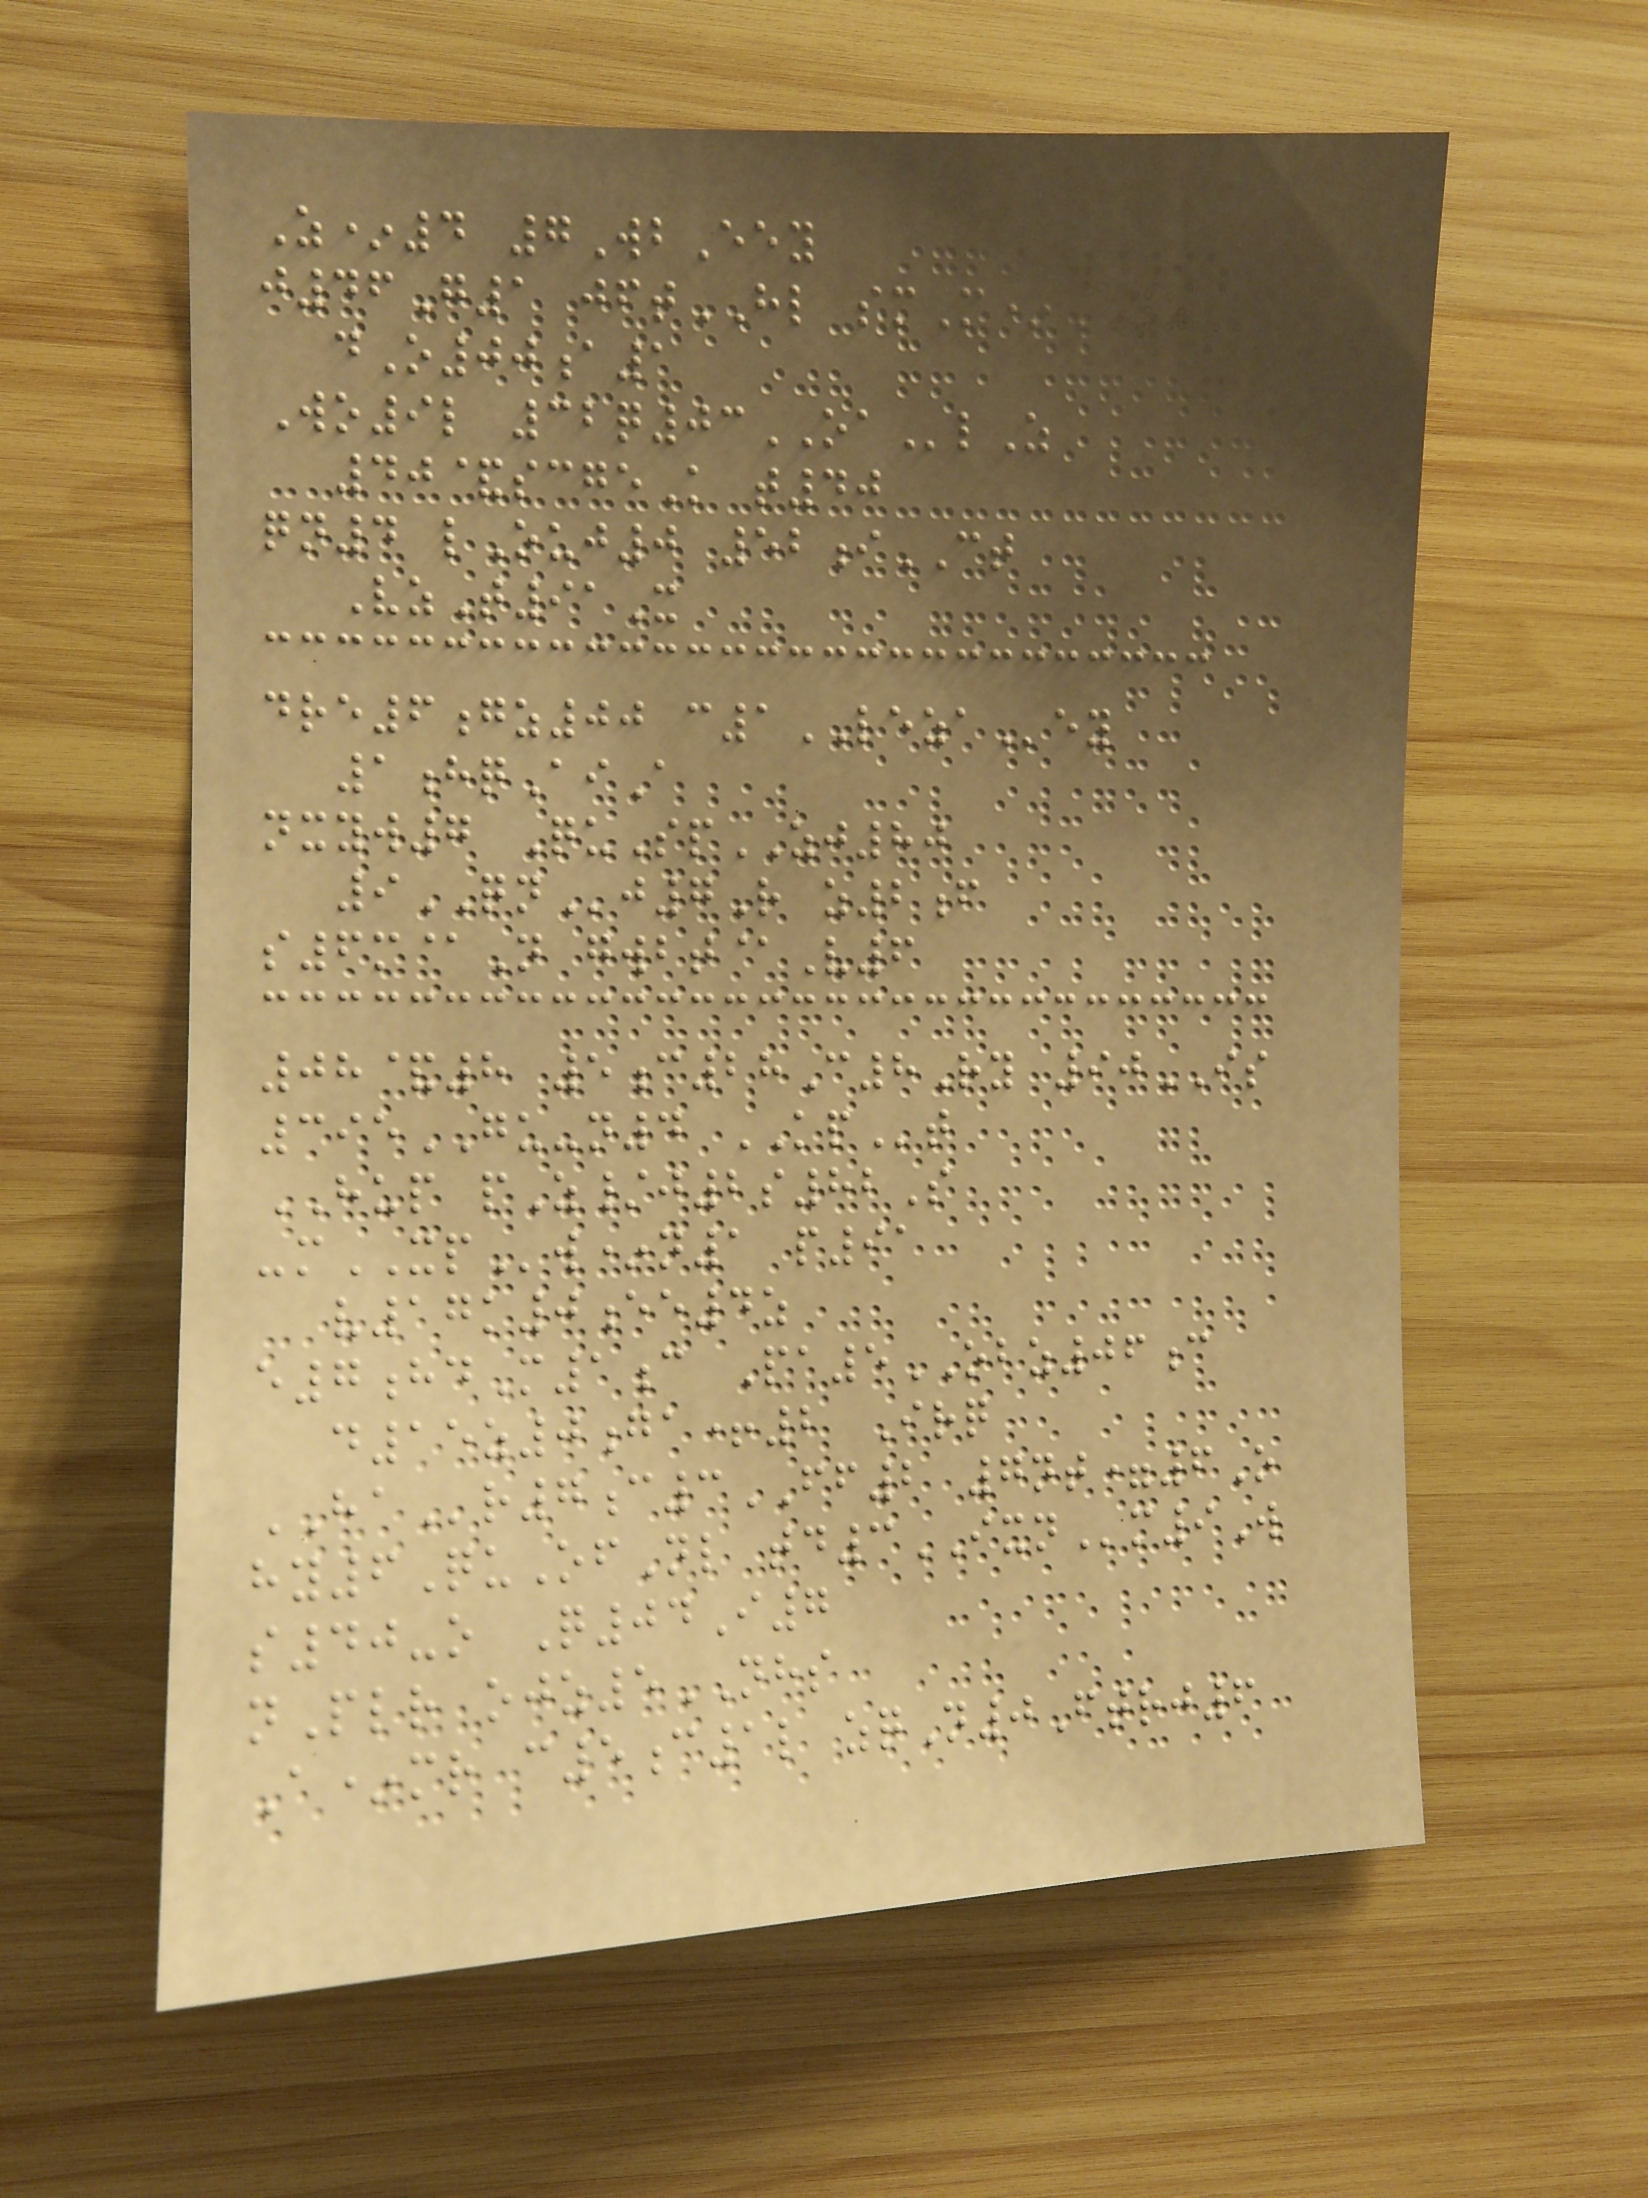Z*4 7WbEey
j46G1 jftHL smM*YZa
dO00a1
Wo9l 32q03OAlZ
40&scgeK t40
qn4 lOuj0 52iCT
VzT91X
dre6gz00 c1LEZAey
1hqAiA
nxyw7 QuSpZJ80
9QNj7R z2f
s6m@N gwbt@V6
08&8 5c28C8Ry 90IS
395GU-n4 KPt
HUP pZ/j2s82S
-mXPw*n1 p91
v17k0ee4z
e7hdM1c Pa5OBZ06c
d15z0ga+2 Irq
HAr7c3FF2 7nt=6O
hy6QuOfNl td3IXNm9W
s40-o Q04I7
nPlr ojz5NHS
A*mr c5c1l zqN0Ftrj6
